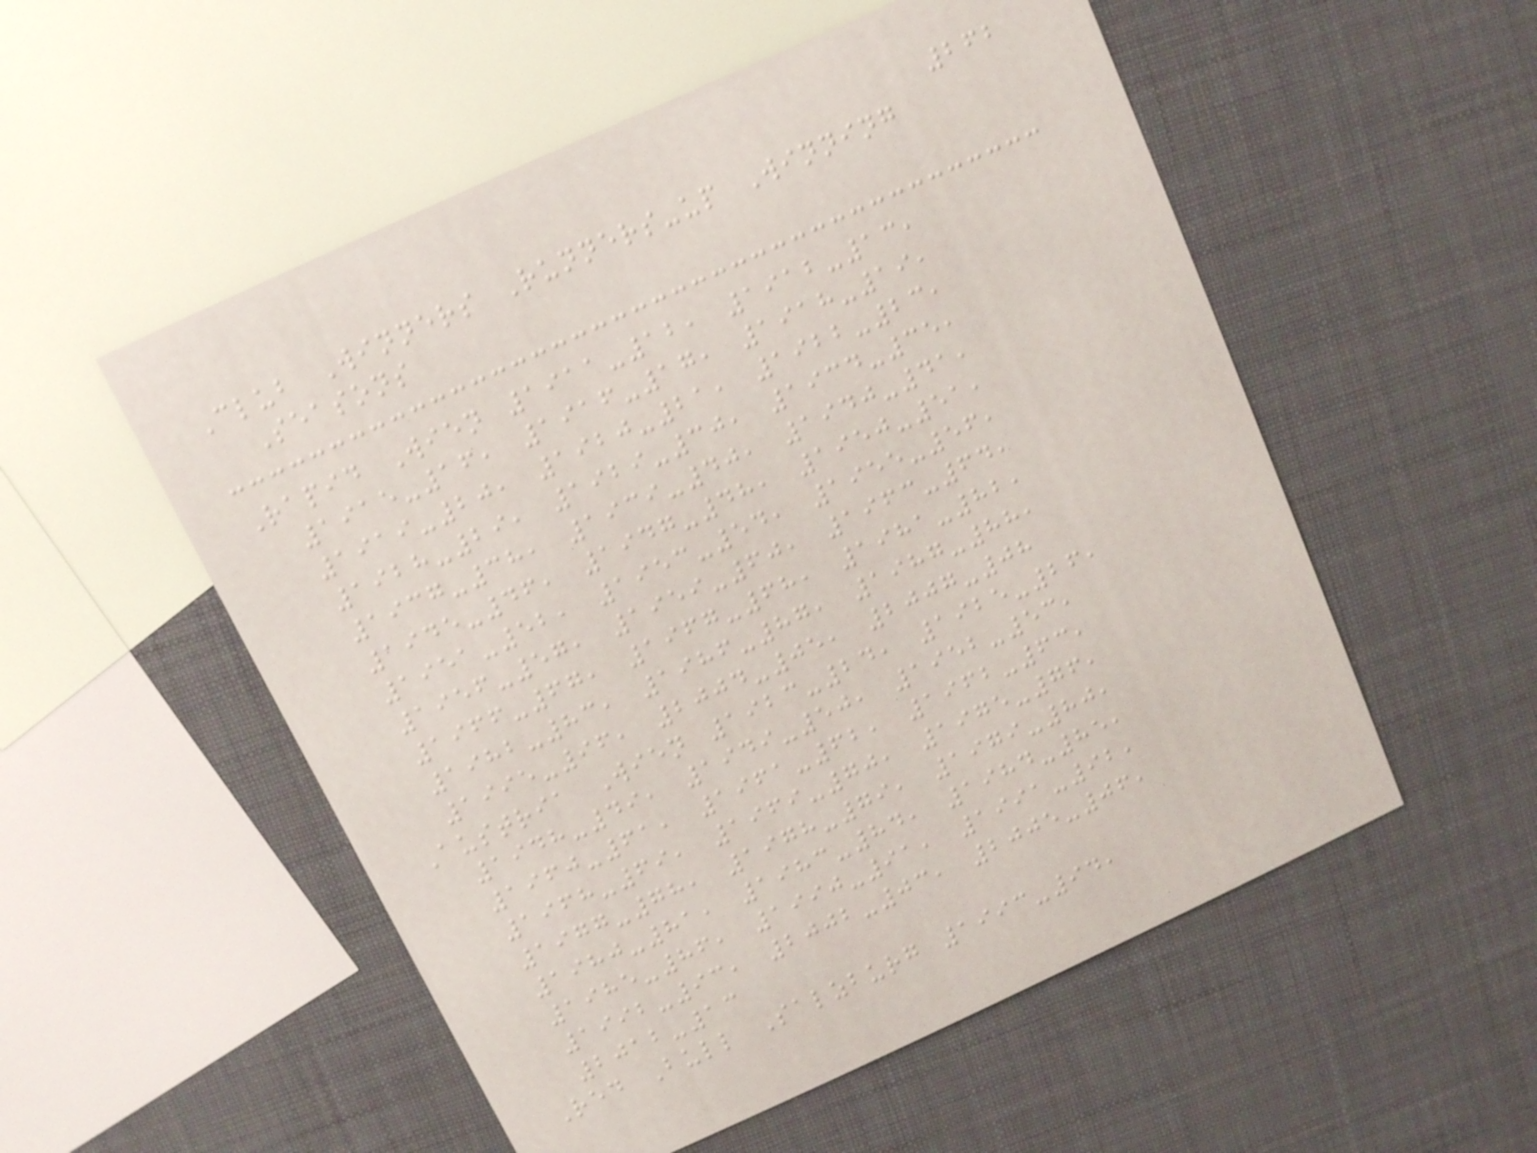262
Club Winners Runners-up Winning
Seasons
Rapid Wien 1911-12, 1912-13,
1915-16, 1916-17, 1918-19,
1919-20, 1920-21, 1922-23,
1928-29, 1929-30, 1934-35,
1937-38, 1939-40, 1940-41,
1945-46, 1947-48, 1950-51,
1951-52, 1953-54, 1955-56,
1956-57, 1959-60, 1963-64,
1966-67, 1967-68, 1981-82,
1982-83, 1986-87, 1987-88,
1995-96, 2004-05, 2007-08
Austria Wien 1923-24, 1925-26,
1948-49, 1949-50, 1952-53,
1960-61, 1961-62, 1962-63,
1968-69, 1969-70, 1975-76,
1977-78, 1978-79, 1979-80,
1980-81, 1983-84, 1984-85,
1985-86, 1990-91, 1991-92,
1992-93, 2002-03, 2005-06,
2012-13
Red Bull Salzburg 1993-94,
